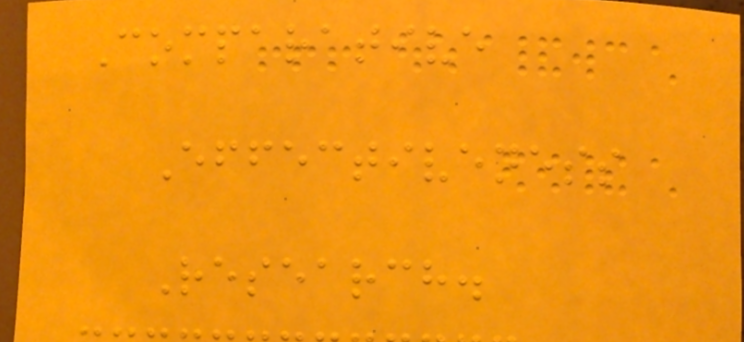Comparative
Effectiveness
Research.
